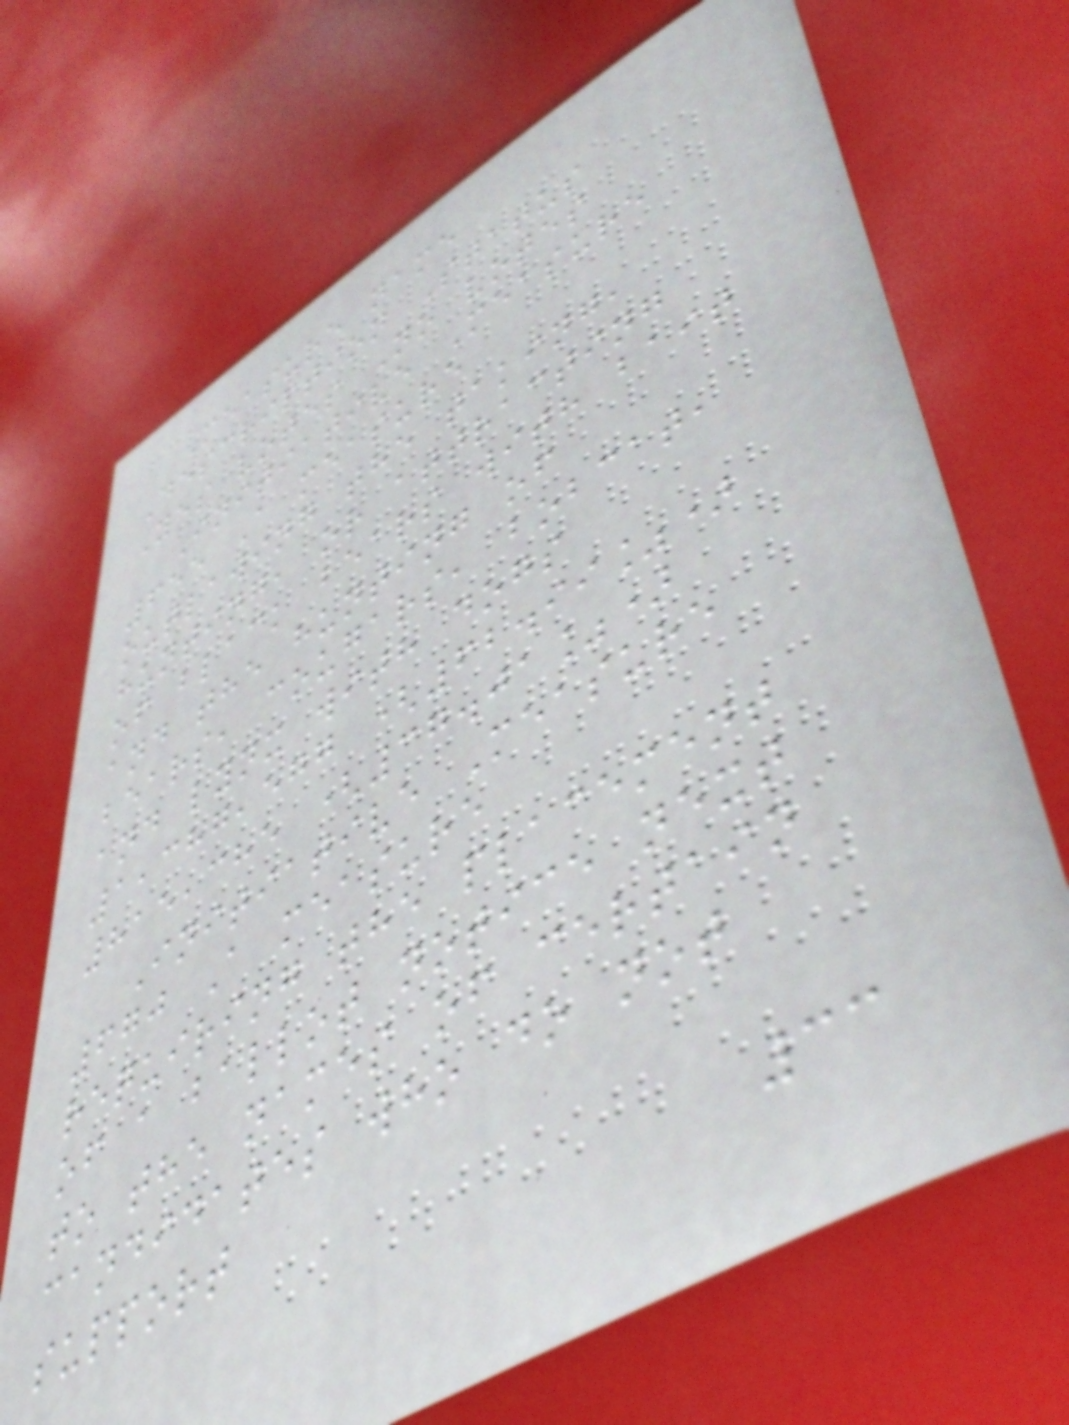Measure name
Description Status
Yes votes No votes
Initiative Measure
655 A measure
outlawing the taking,
hunting, or attracting
of black bears with bait
and the hunting of
bears, cougars, bobcat,
and lynx with dogs
1,387,577 (62.99%)
815,385 (37.01%)
Initiative Measure
670 A measure
requiring the placement
of a ballot notice next
to the names of certain
candidates who do not
support
33
